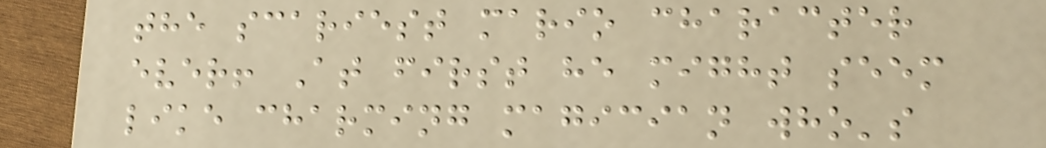the scariest mario character
ever! At first he might seem
like charming magician who's
